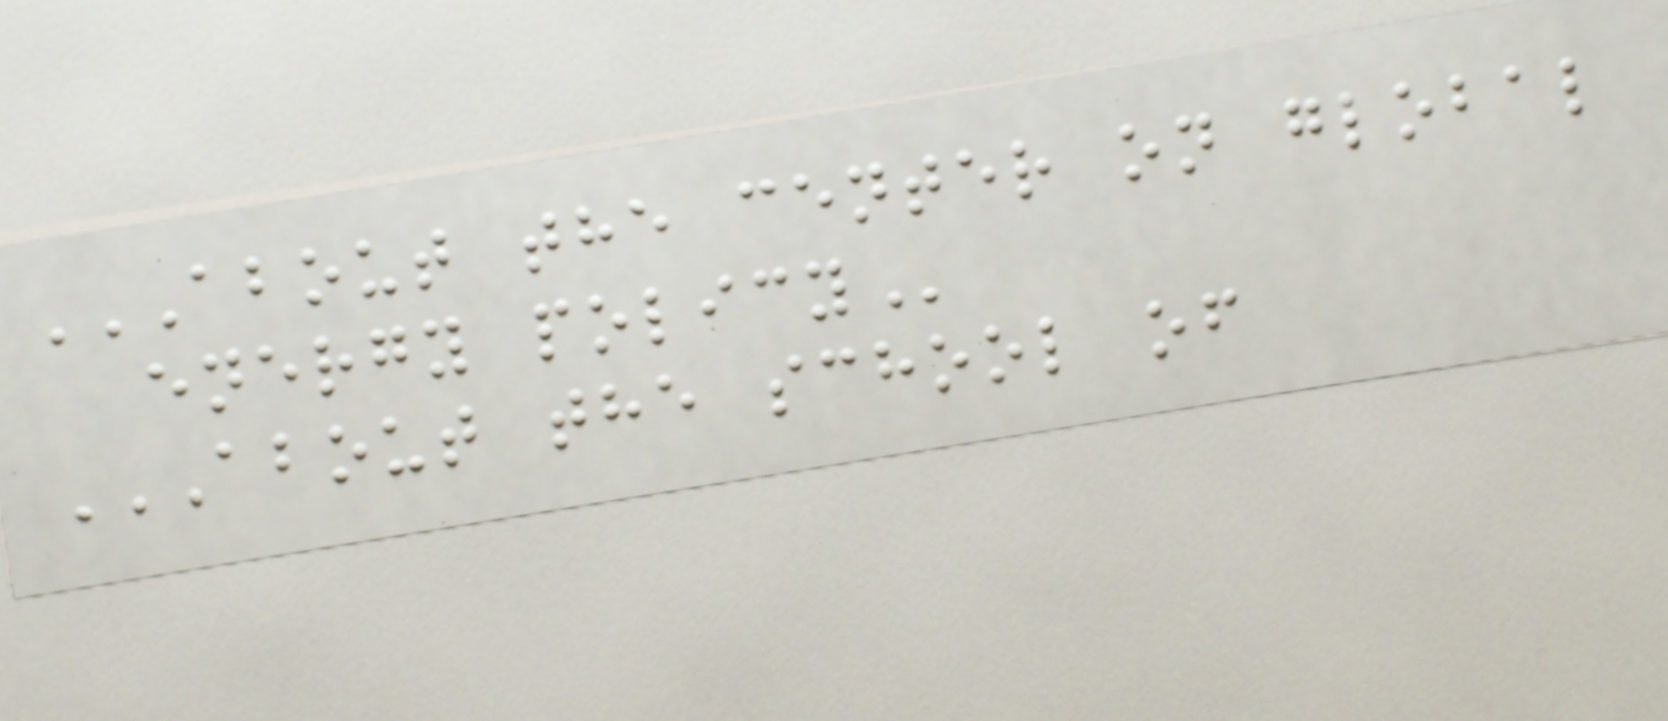ABOUT THE CENTER ON GLOBAL
ENERGY POLICY
ABOUT THE SCHOOL OF
